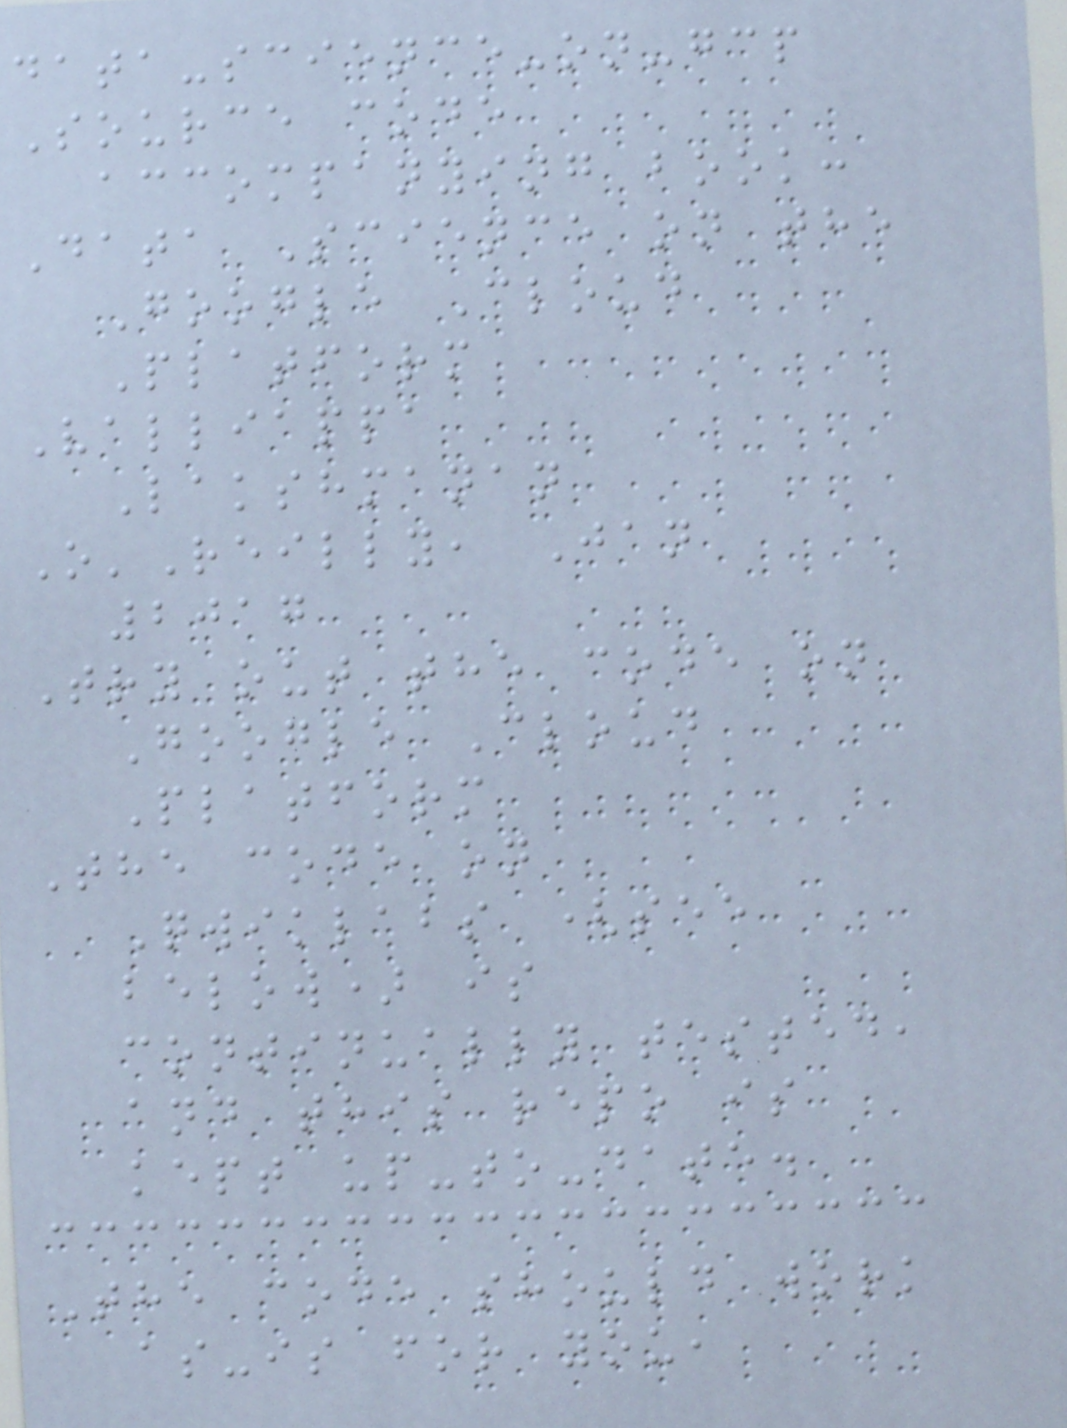data-science-on-gcp
Source code
accompanying book:
Data Science on the
Google Cloud
Platform
Valliappa
Lakshmanan
O'Reilly, Jan
2017
Try out the code on
Google Cloud
Platform
The code on
Qwiklabs (see
below) is
continually tested,
and this repo is
kept up-to-date.
The code should work
as-is for you,
